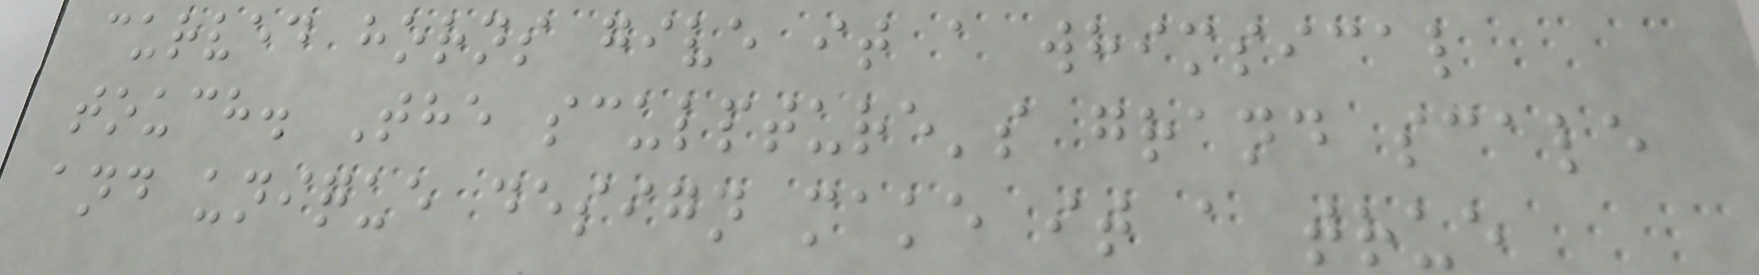curved horns give it a whimsical
touch. The sculpture's grand scale
and unique design make it a true
